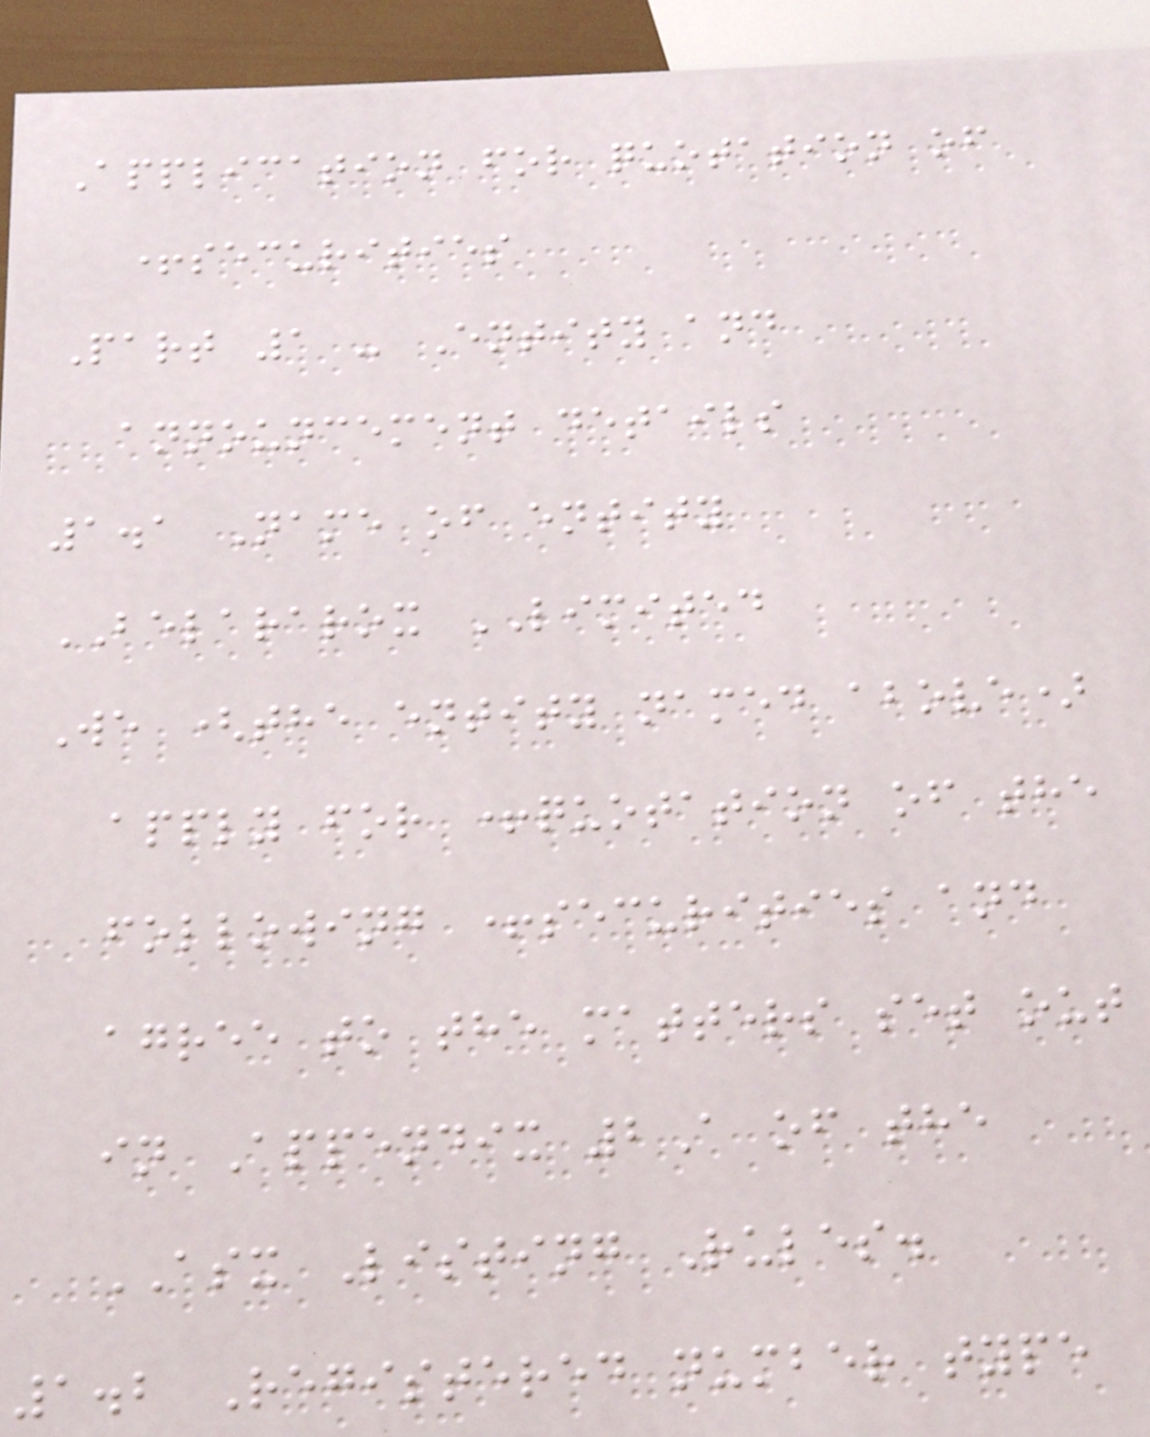Application for quotation of
+securities
Part 1 - Entity and
announcement details
1.1 Name of entity
BELARAROX LIMITED
We (the entity named above)
apply for +quotation of the
following +securities and
agree to the matters set out
in Appendix 2A of the
ASX Listing Rules.
1.2 Registered number type
